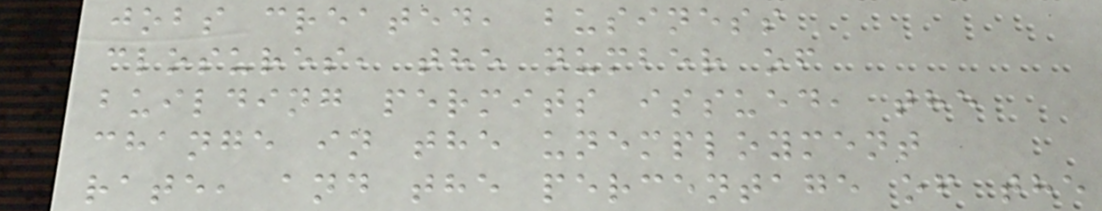jobs created, business
closures, the number of
building permits issued, the
change in the unemployment
rate, and the percentage of the
